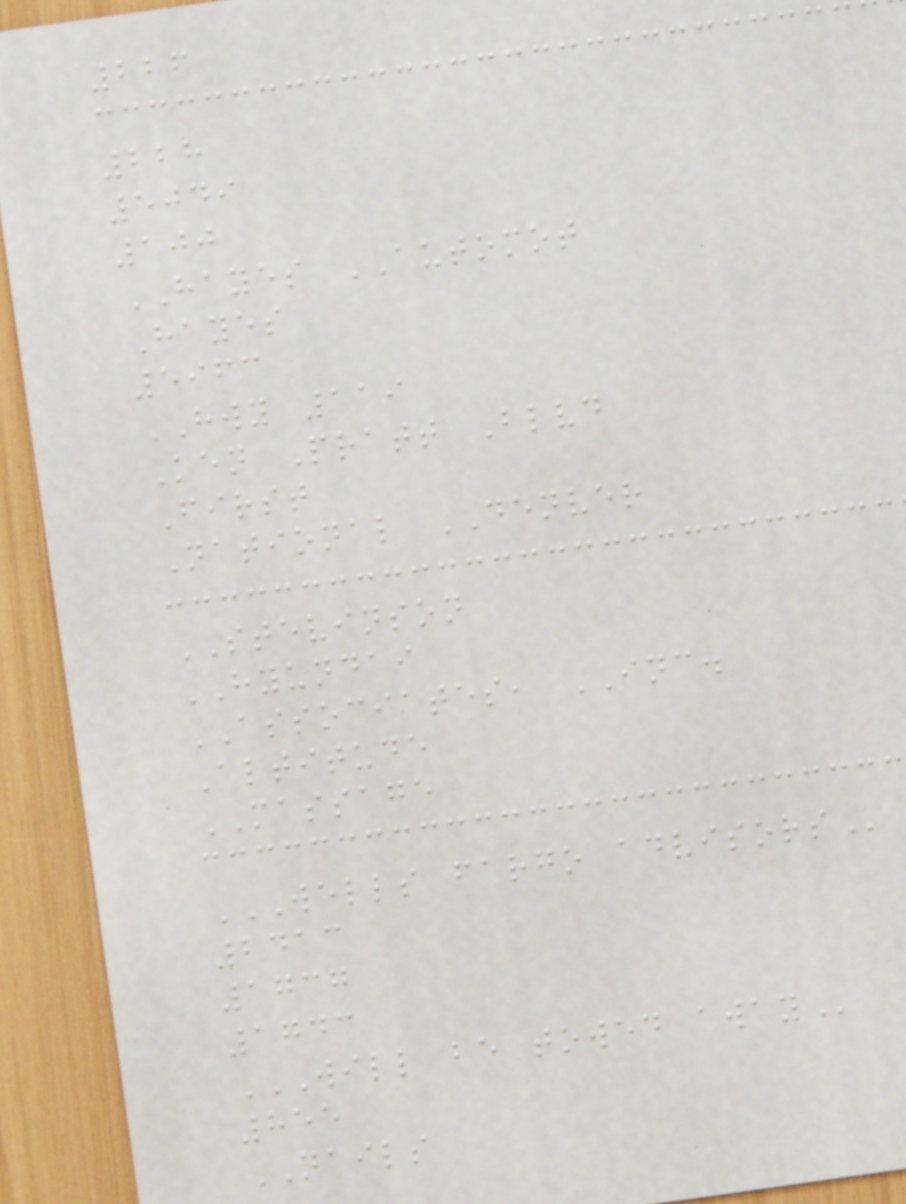226
228
5049
100
HAYES AUTOMOT
Hayes
5963
HWY 119
Ken Pratt Blvd
First
National DENVER
STEVINSON
HYUNDAI
ASSOCIATES, INC.
Altitude
MASSAGE
WELLS FARGO ADVISORS
2413
1737
1743
WILL BE TOWED AWAY
855
NAILS
